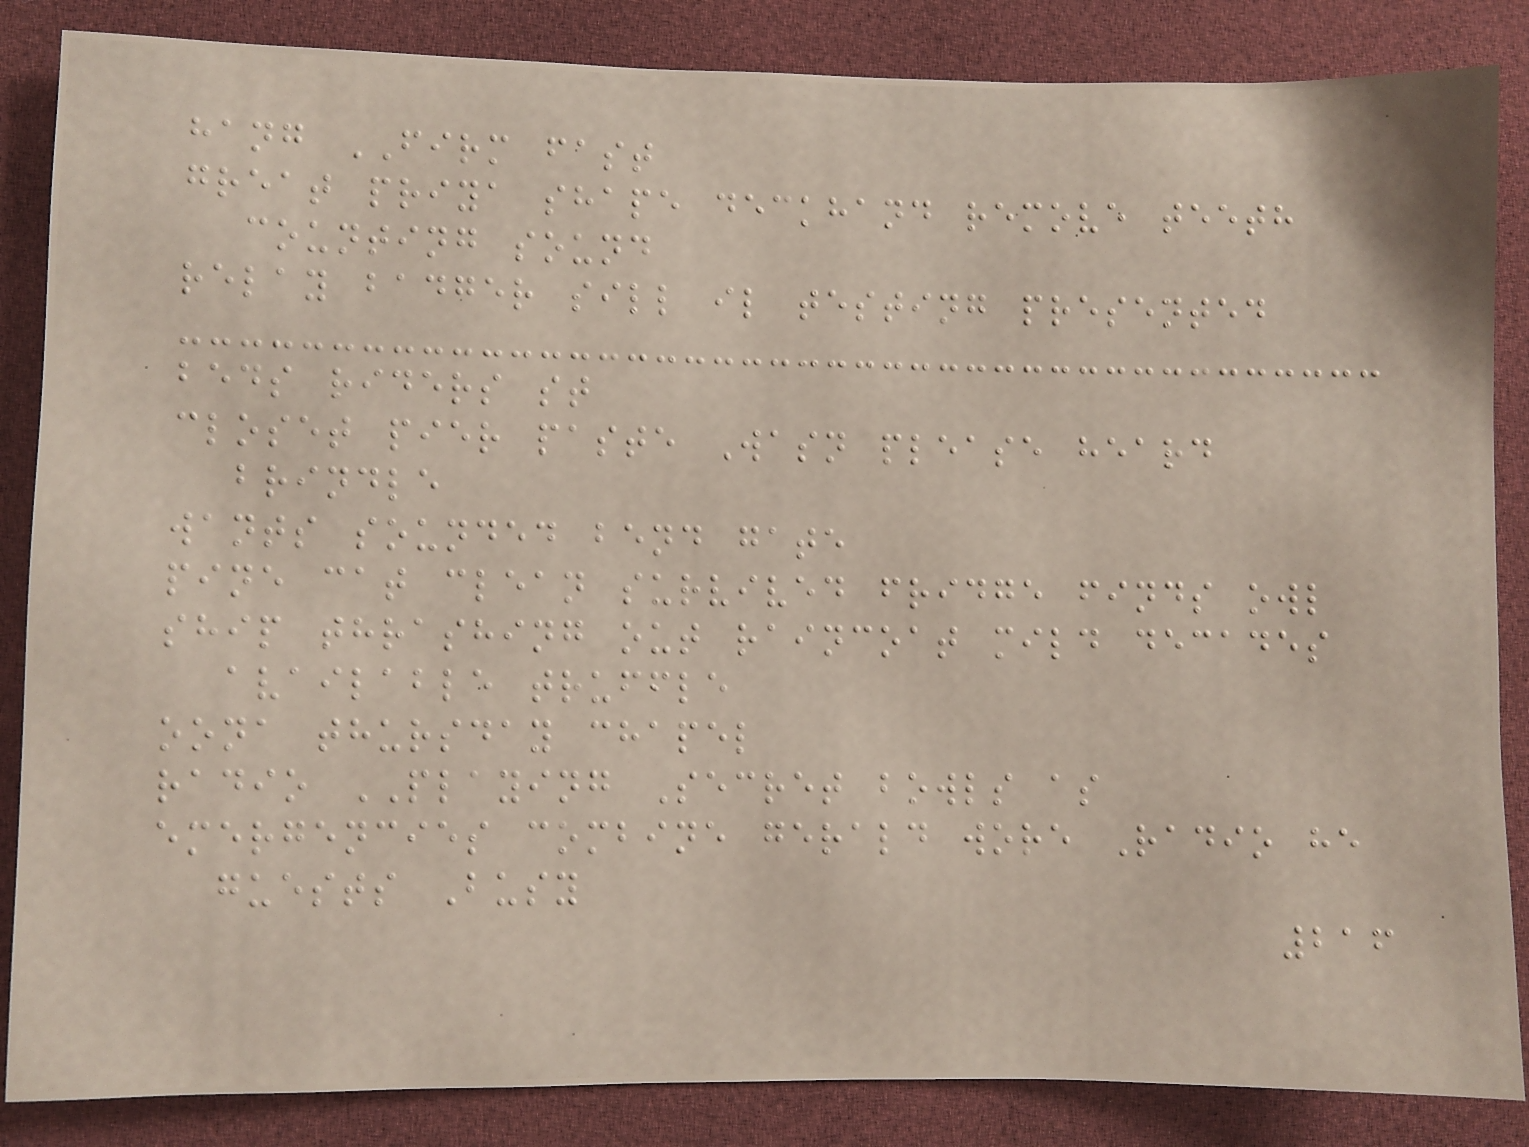hang FIRM fast
great priya shape deckhand remove teeth
counting sound
relay badger sill il testing presented
beds riders st
closet pier paste Wasn please heard
brindle
wants sounded bend gate
pine cat clean survived fridge finds owl
ship thrashing out raincoat mild decades
available truffle
oona thursday chapel
radio PLAYING Secret bowls as
emergencies combine gerald wore Radio he
guests Busy
216
